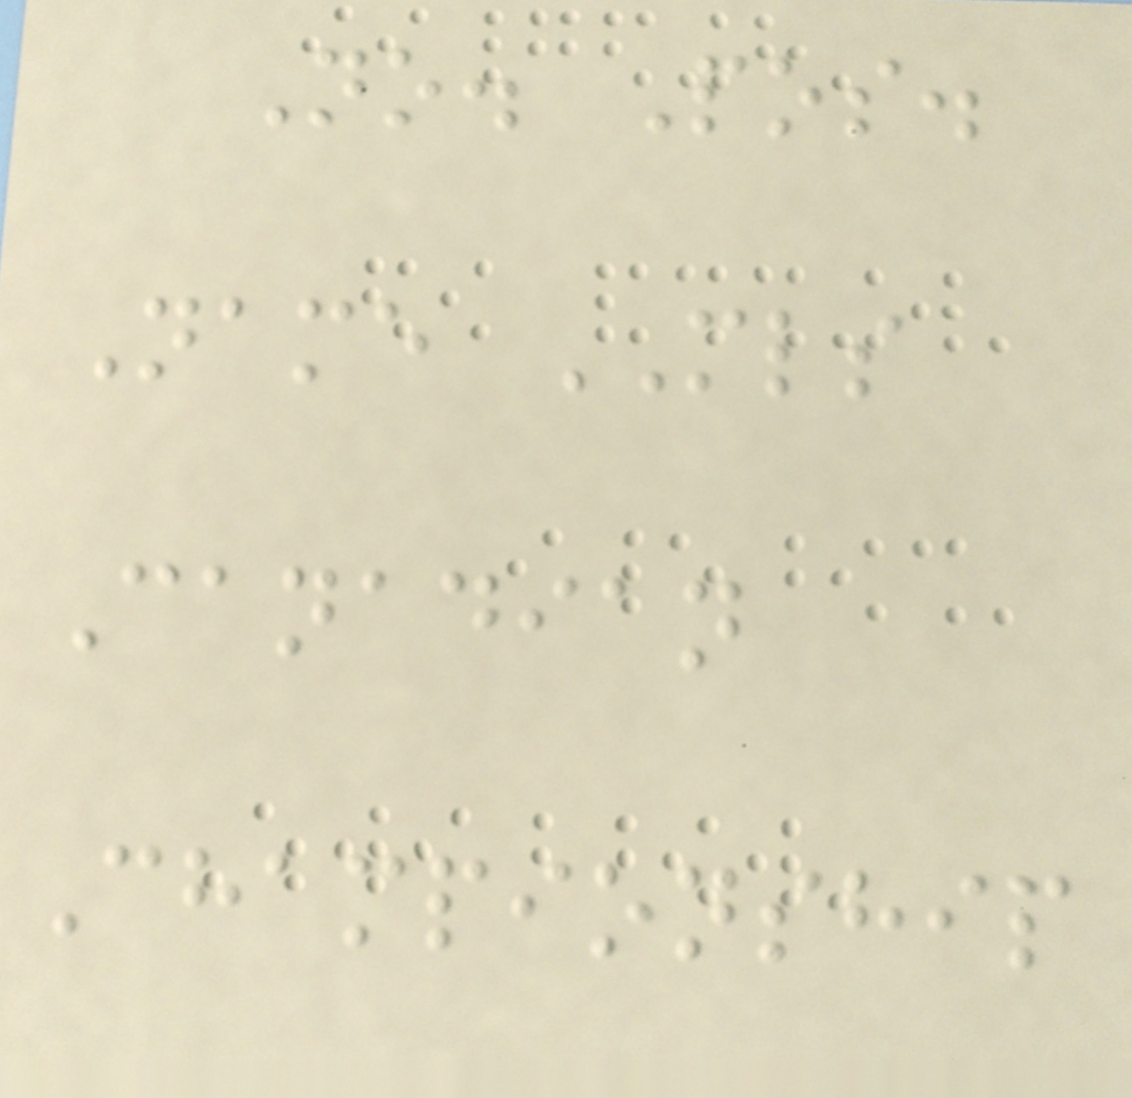No. Pos.
Name MLS
Canadian
Championship
